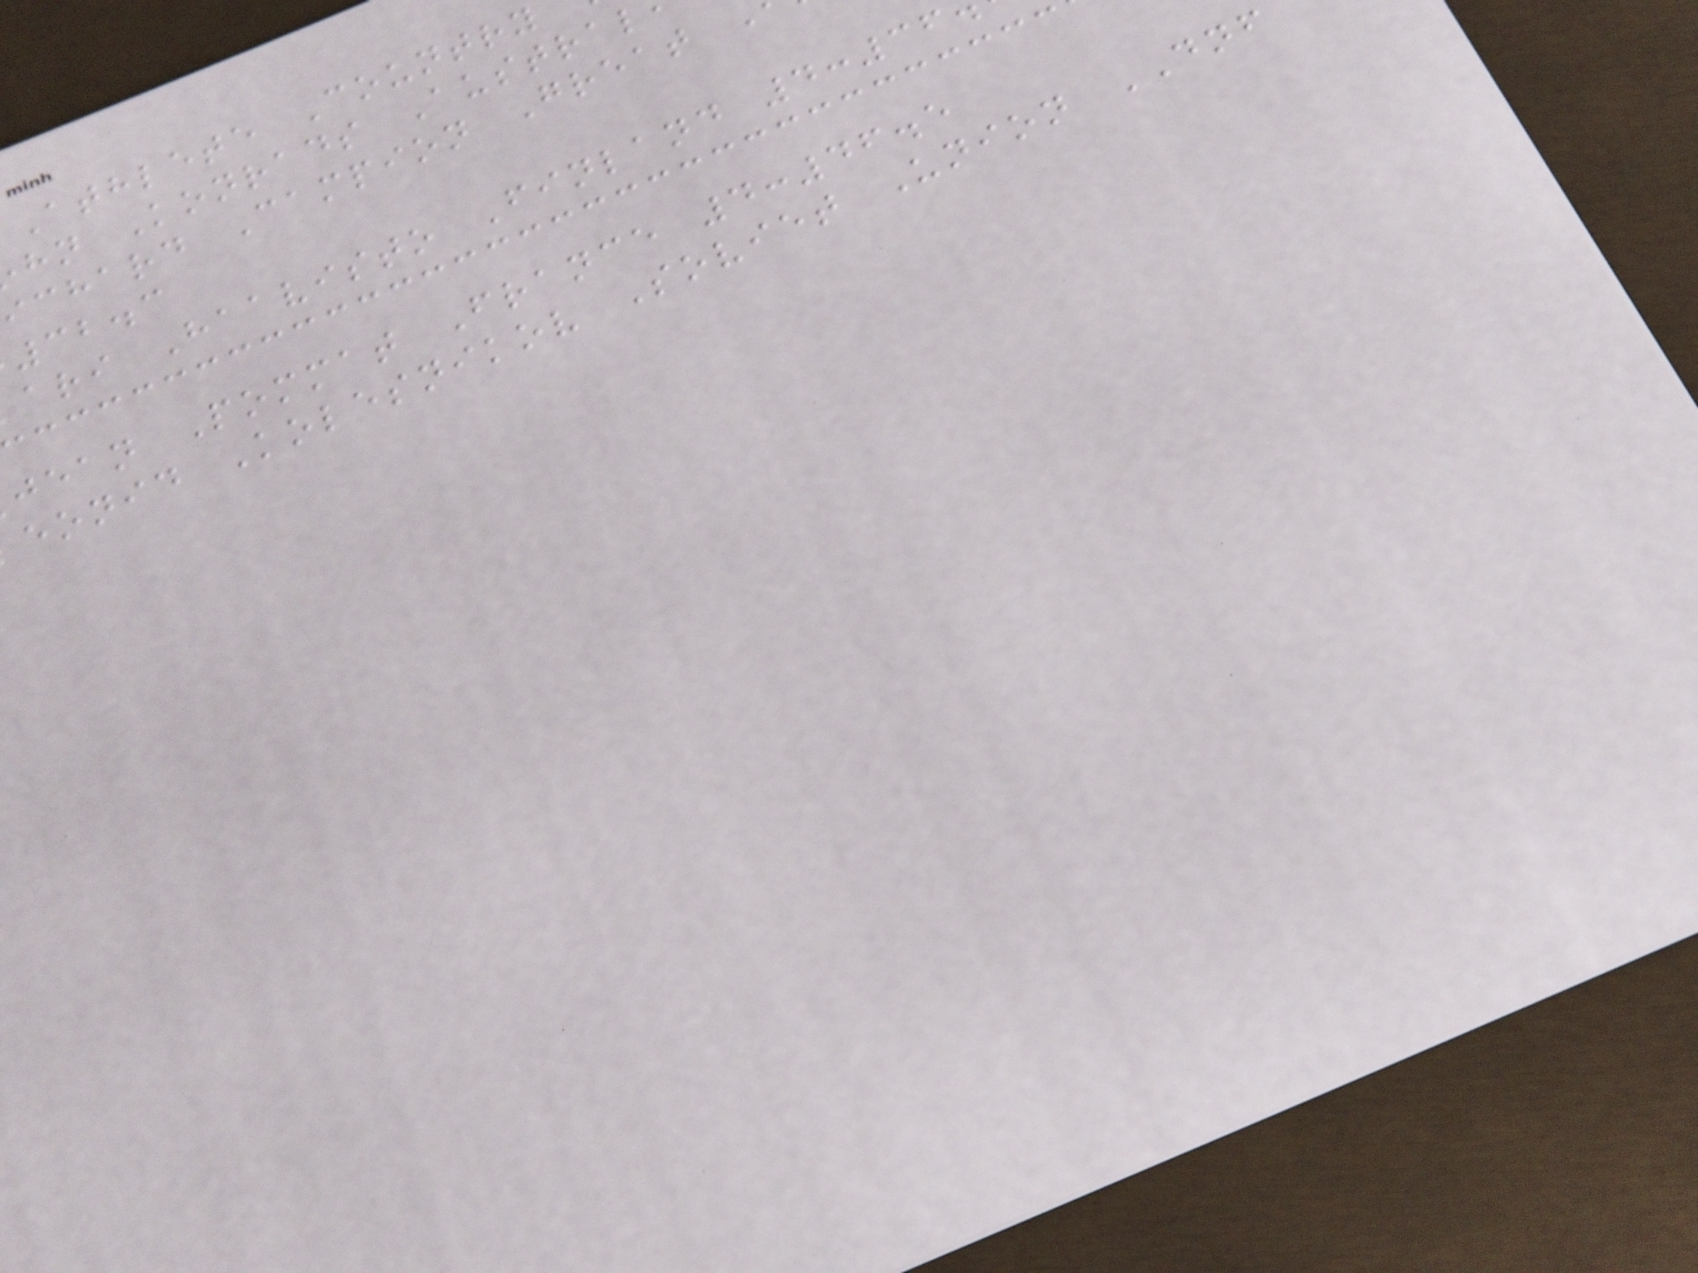Athlete Country
hn Konrads Austral
ichard Campion Great
32.3
ari Haavisto Finland 4:36
jean Pommat France 4:46.5
eonid Kolesnikov Soviet Union DNF
